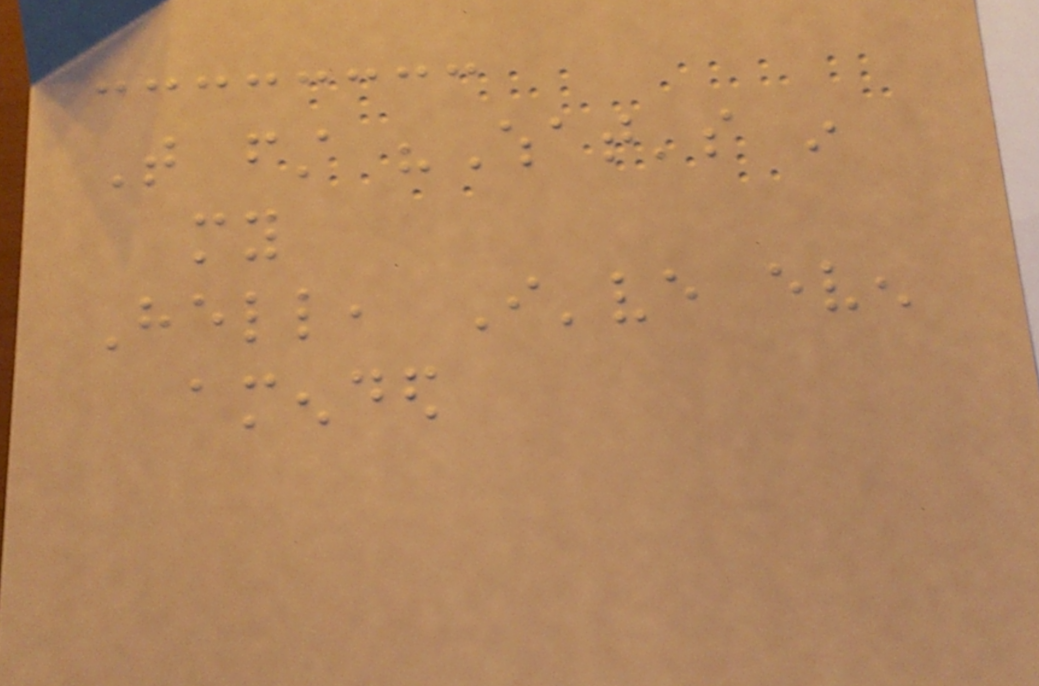That first "What's in
my
Hell, I've even
amended
